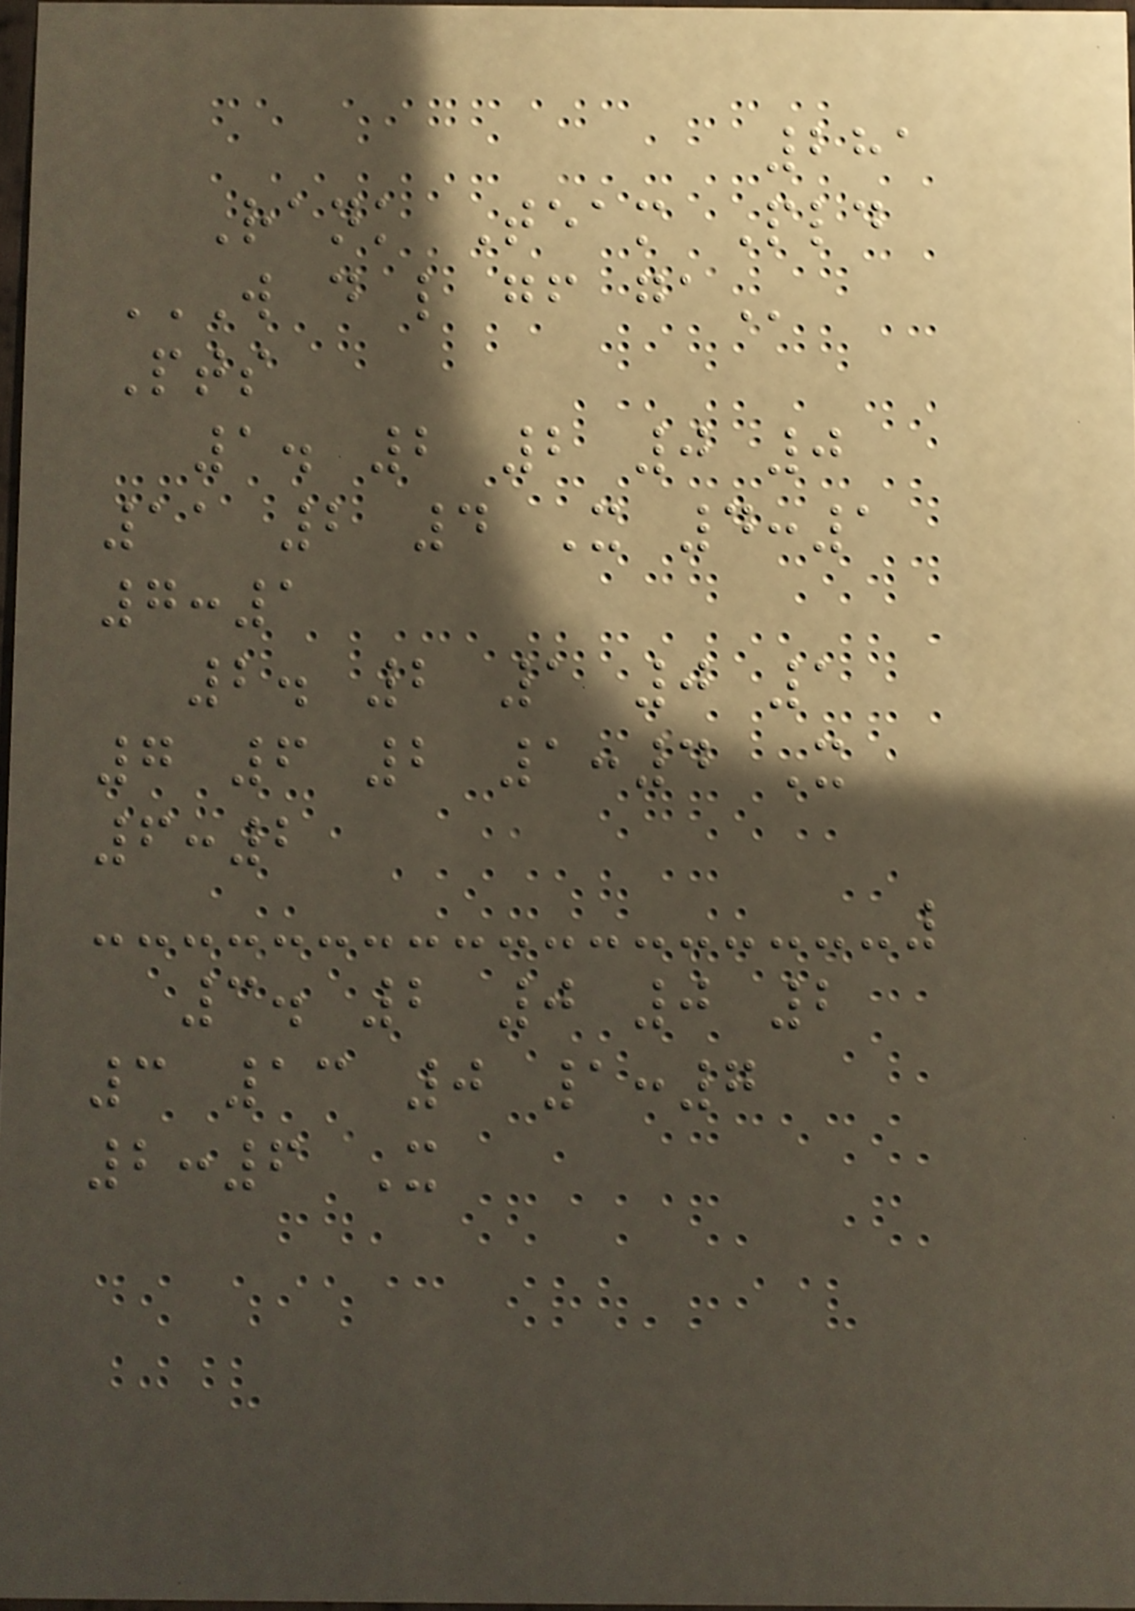281
Rank Team Pld
W D L GF GA
Pts
1. 2 2 0 0
11 2 4 X 4:1
7:1
2. 2 1 0 1
7 6 2 1:4 X
6:2
3. 2 0 0 2
3 13 0 1:7
2:6 X
